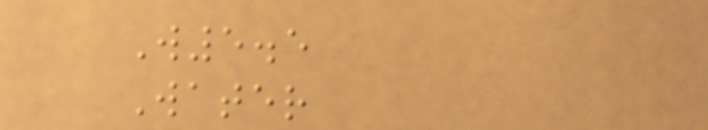W5.5
Water
